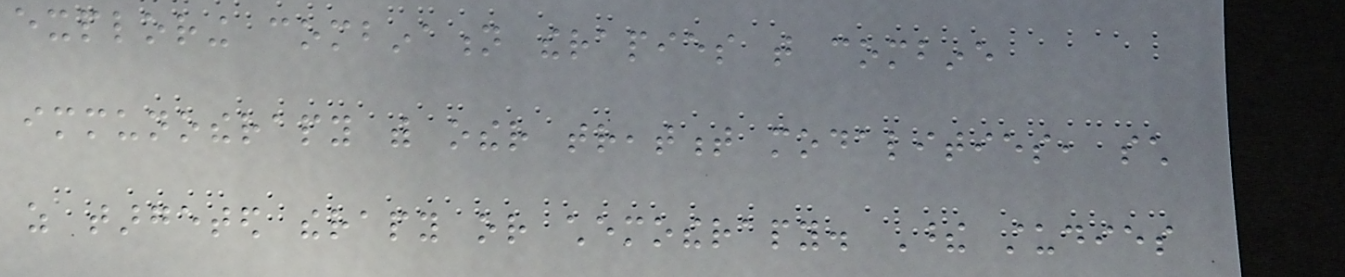exploring combination therapies that combine
immunotherapy with other treatment modalities, such
as targeted therapy or chemotherapy. These studies
